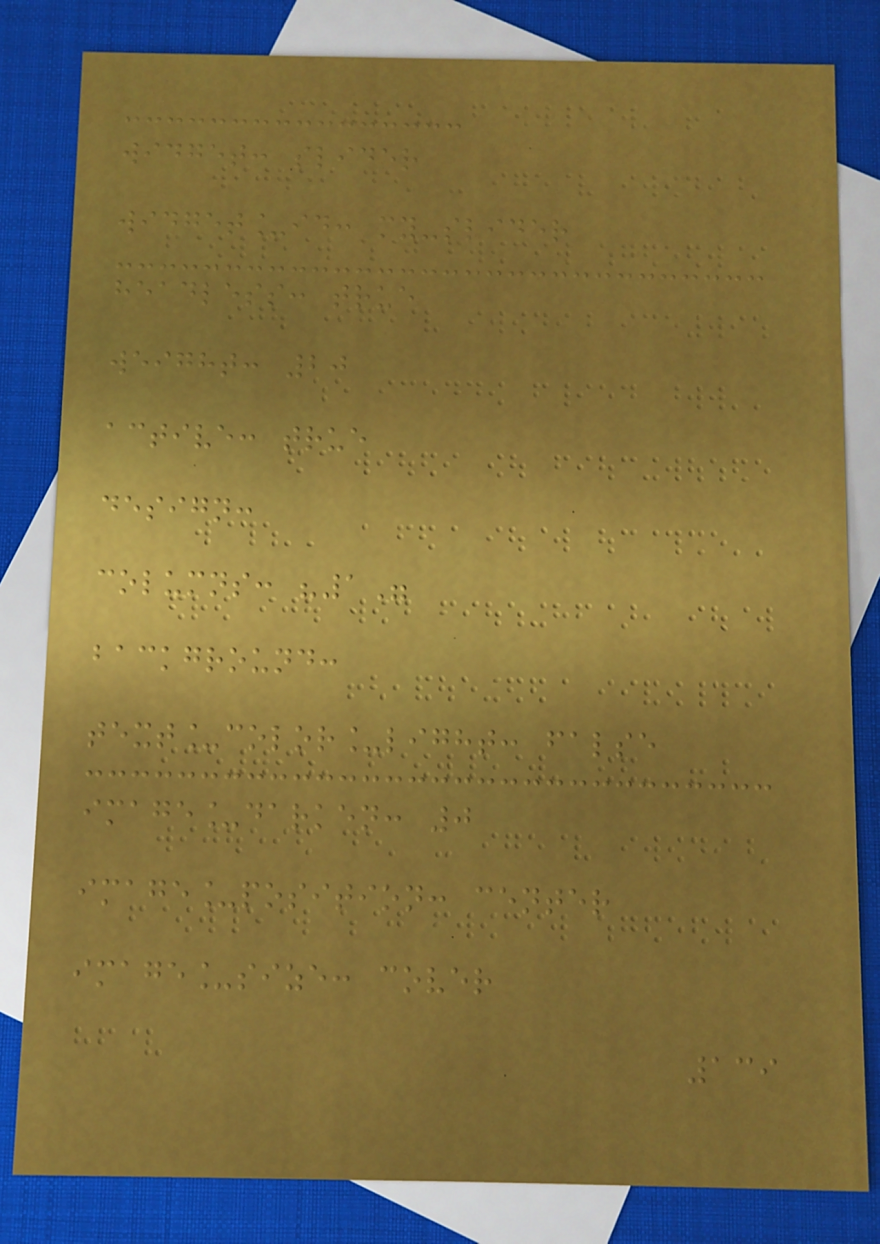widget: slider
widget_id: my-slider
headless: true
weight: 20
active: true
design:
columns: "1"
background:
text_color_light: false
image_darken: 0
image_position: center
image_size: cover
139
